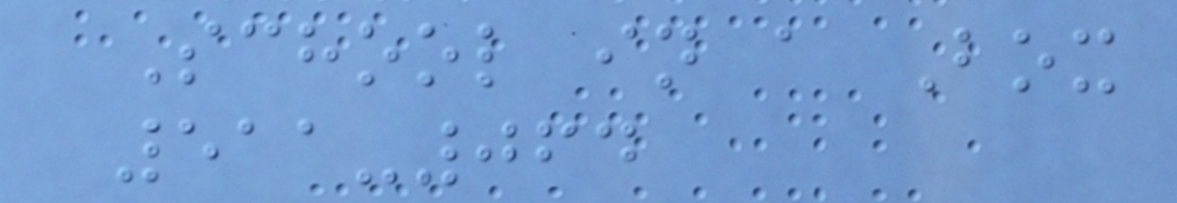School in a Box
511-064
